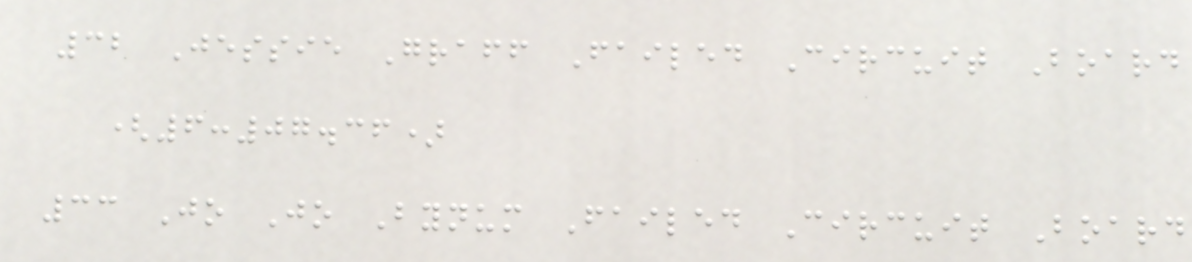32 Jessie Graff Failed Circuit Board
(6:07.36)
33 Jo Jo Bynum Failed Circuit Board
